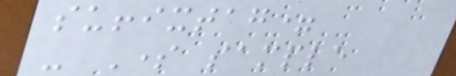suffixtag=
- Some sample
